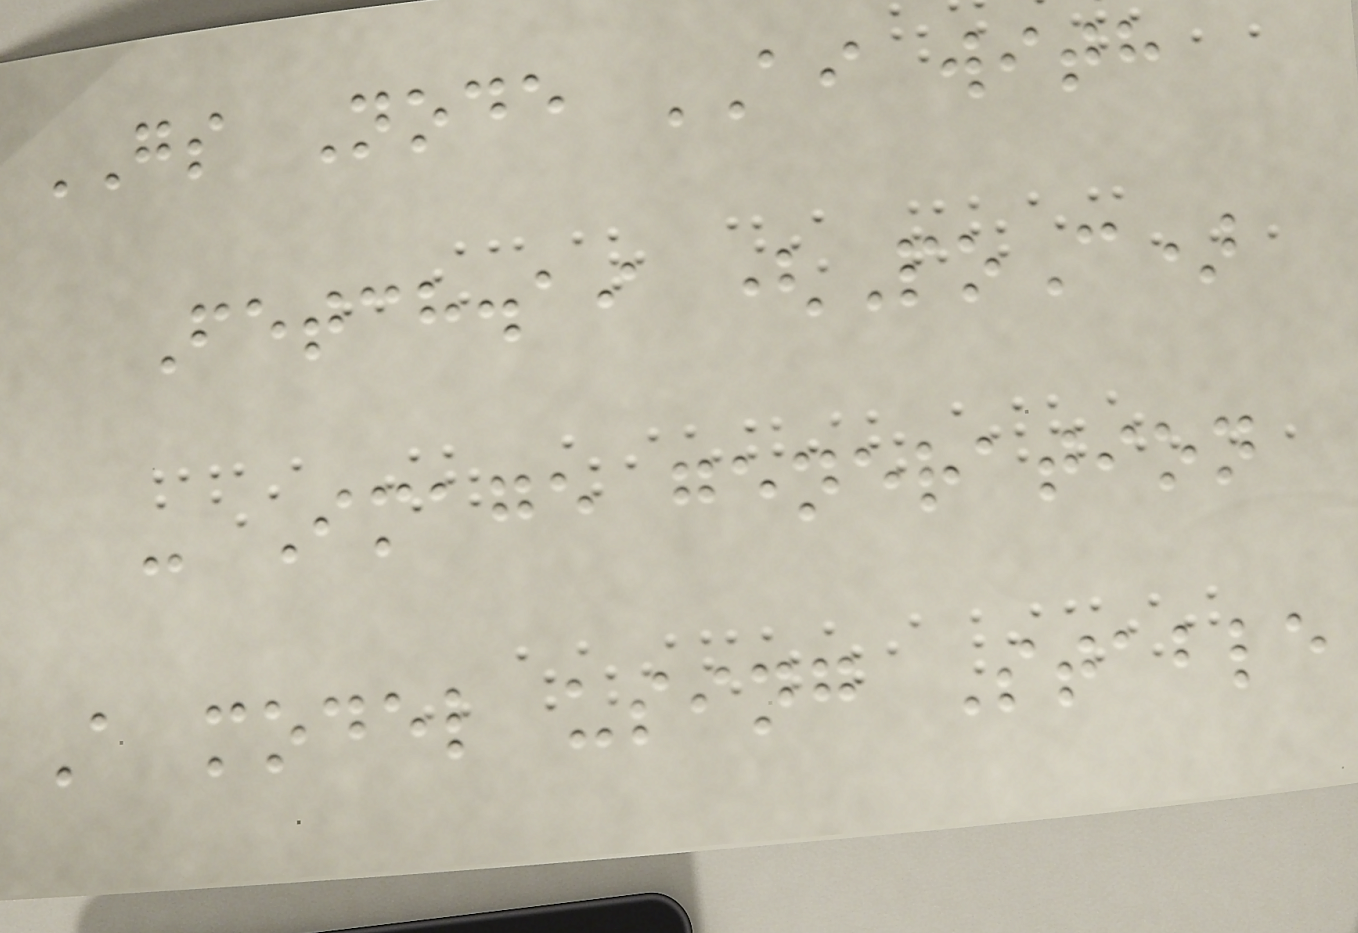GS Node AI with
Fetch.ai (PoC)
- Image generation
A model using Stable
